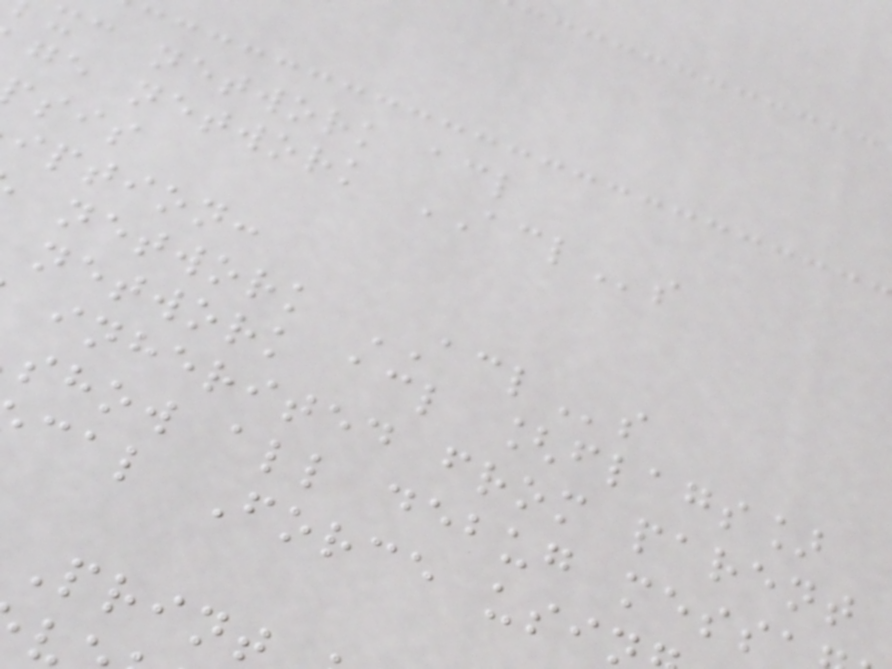xc network acl
ge network ACLs
iption:
network ACLs
network acl [flags]
inherited from parent
show all debug mess
cal Force usi
